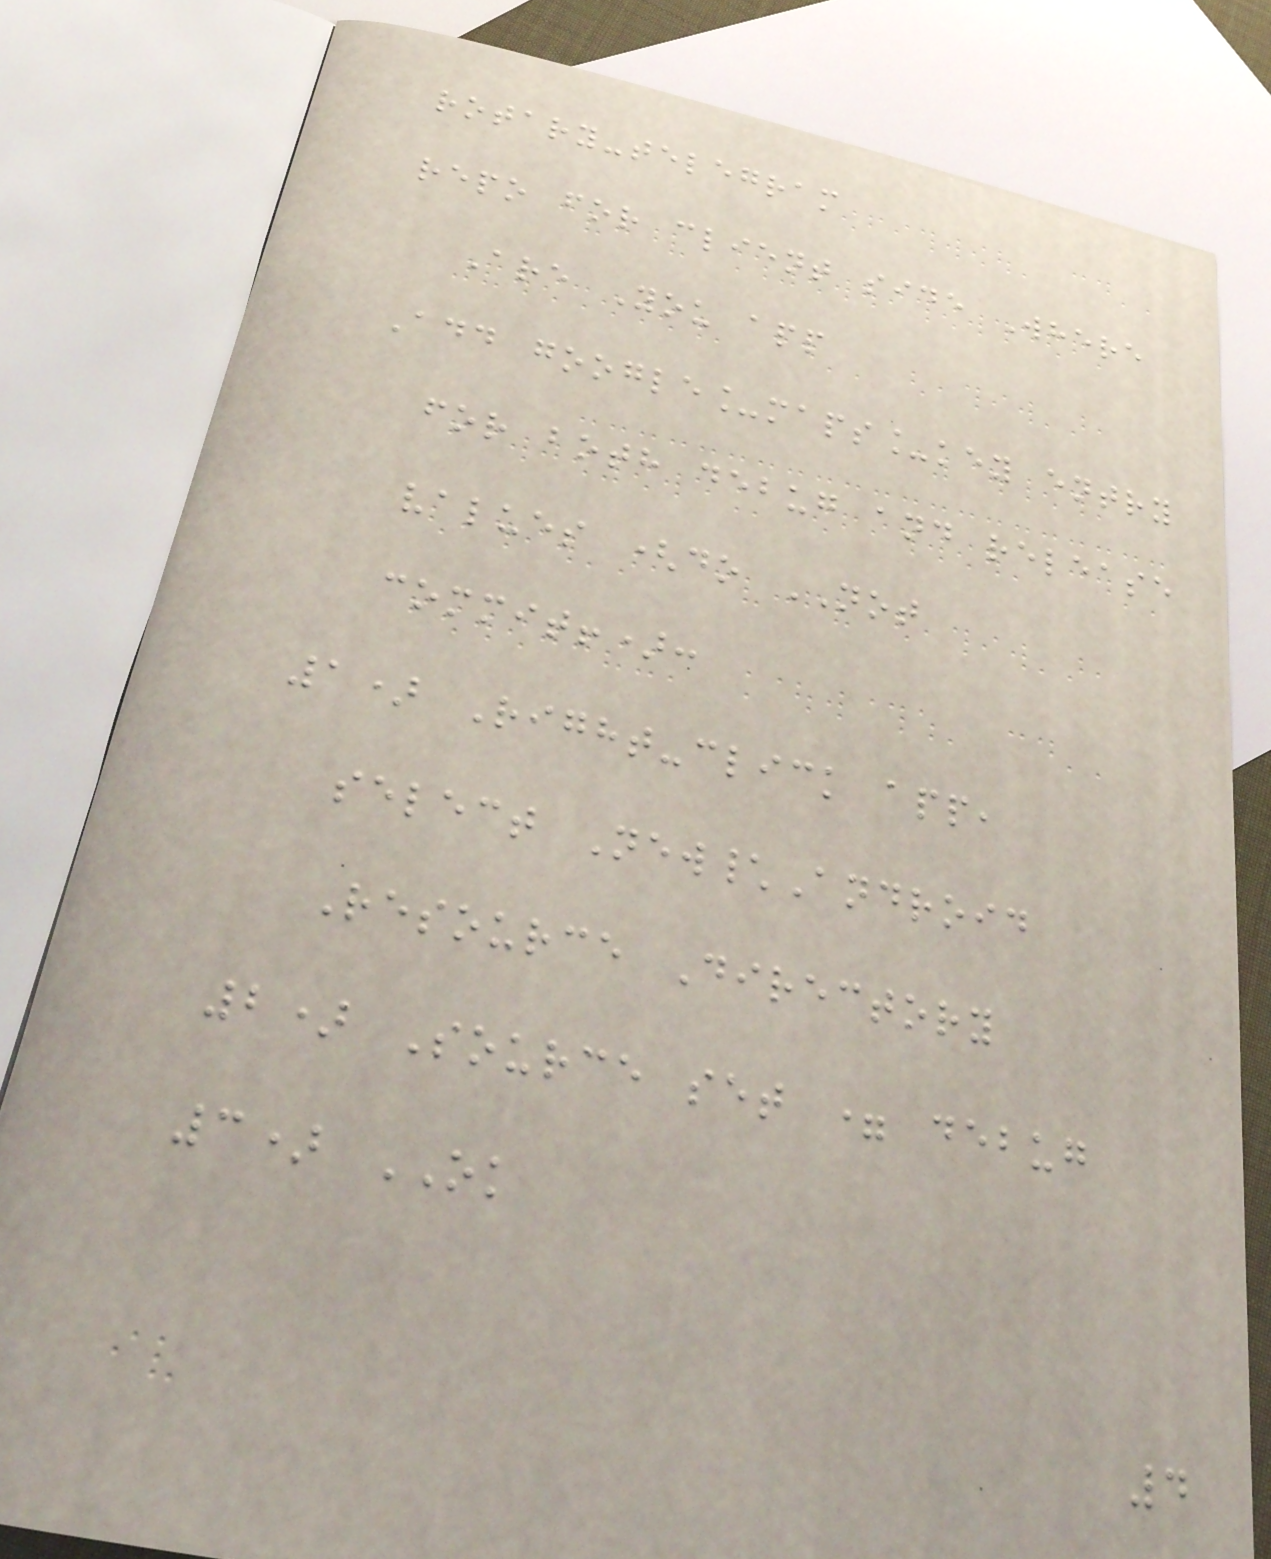rotary-telegram
repo for client side Where
Are You app
Add google_maps_key entry
for both debug and release
values (do NOT
commit!):
1) Right-click app,
select New\Android
Resource Directory
2) Source set = debug
3) OK
4
